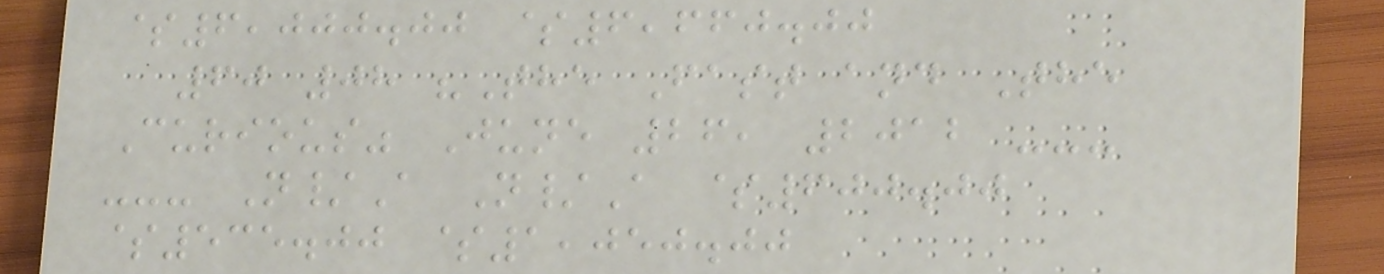$6,000.00 $6,660.00
60 08 "The Fast and The
Curious" June 26, 2012 ---
--- N/A N/A $600.00
$535.00 $1,050.00
